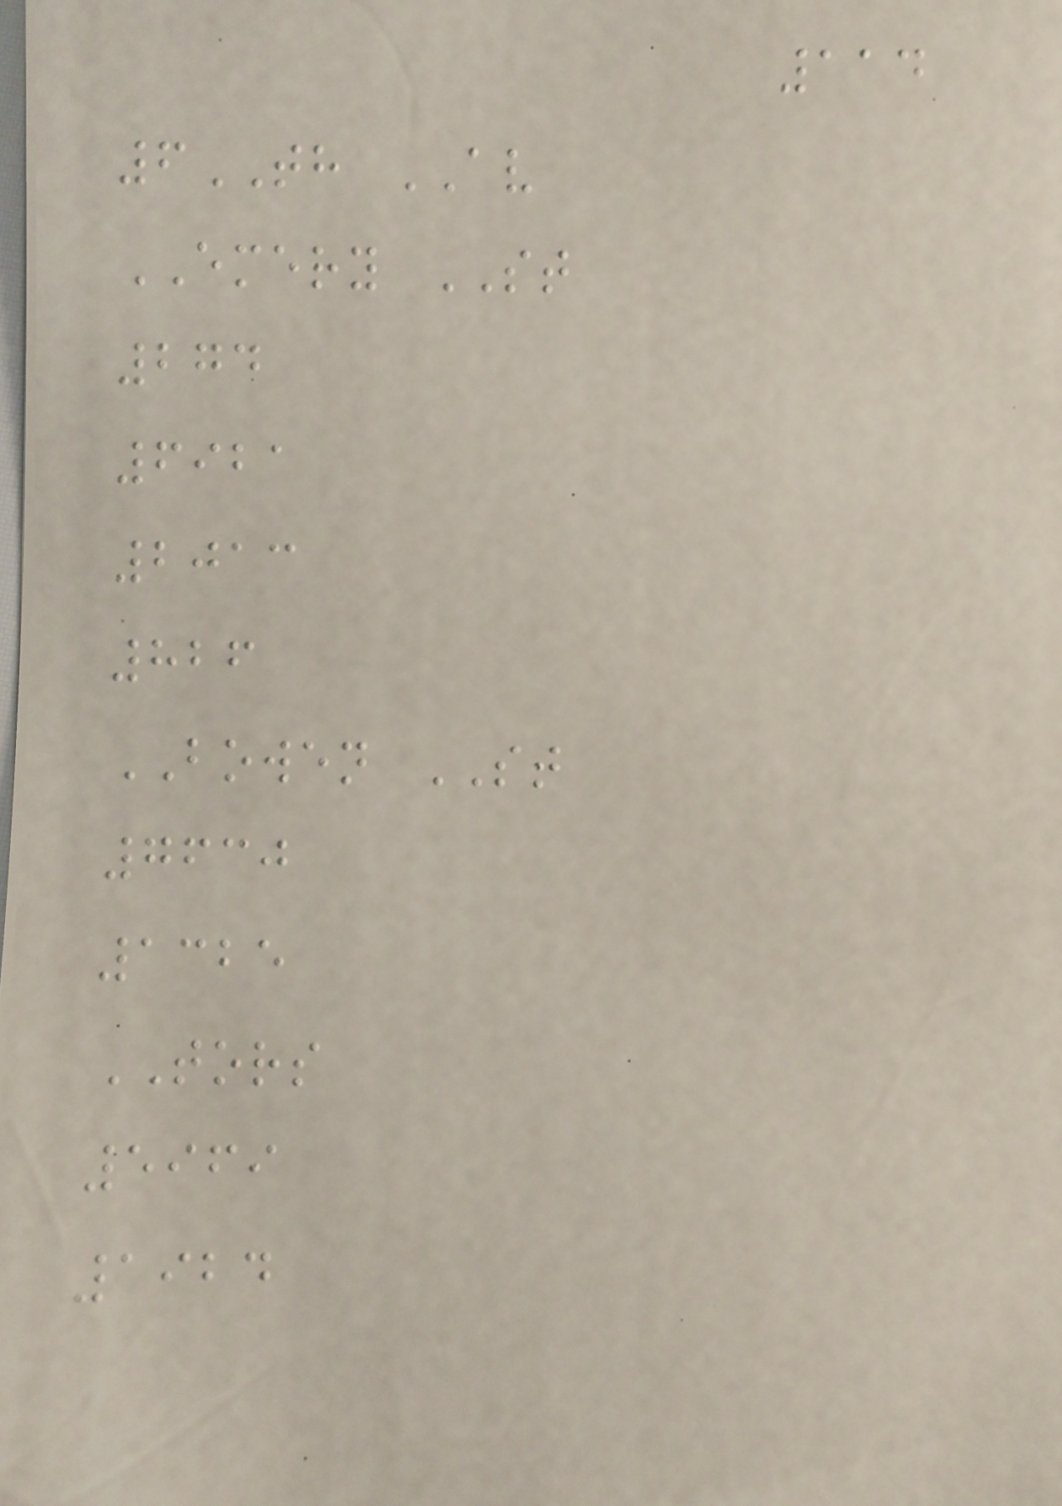114
6TH AV
EMERY ST
274
6921
2013
826
BOWEN ST
7630
1325
TORS
5969
1924
